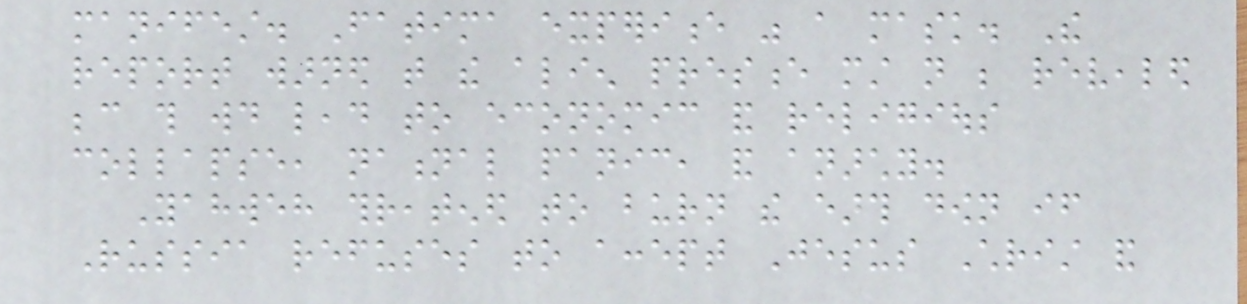manifest. Fatima experience was a mask. The
report warned that the alien presence must not be revealed
because this would lead to economic and religious
collapse, national panic, and anarchy.
Yahweh threatened to burn the earth down if
Russia refuses to accept Jesus Christ and
